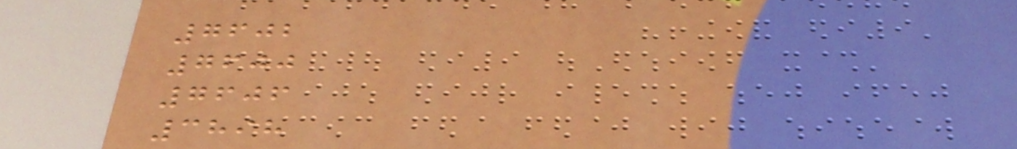7602
7600
7606
3898
